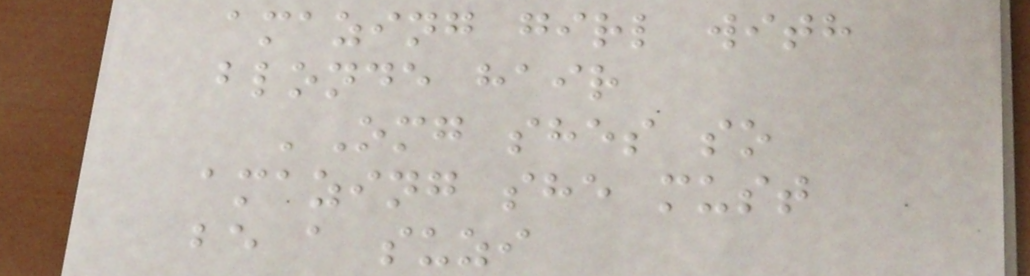amazing girl with
blonde hair
'Omg shes so
amazing she must
be a suzi
